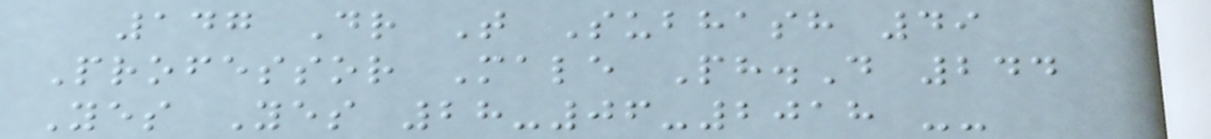147 Dr T Subhash 49
Professor Male Ph.D 244
Yes Yes 28-06-2018 --
